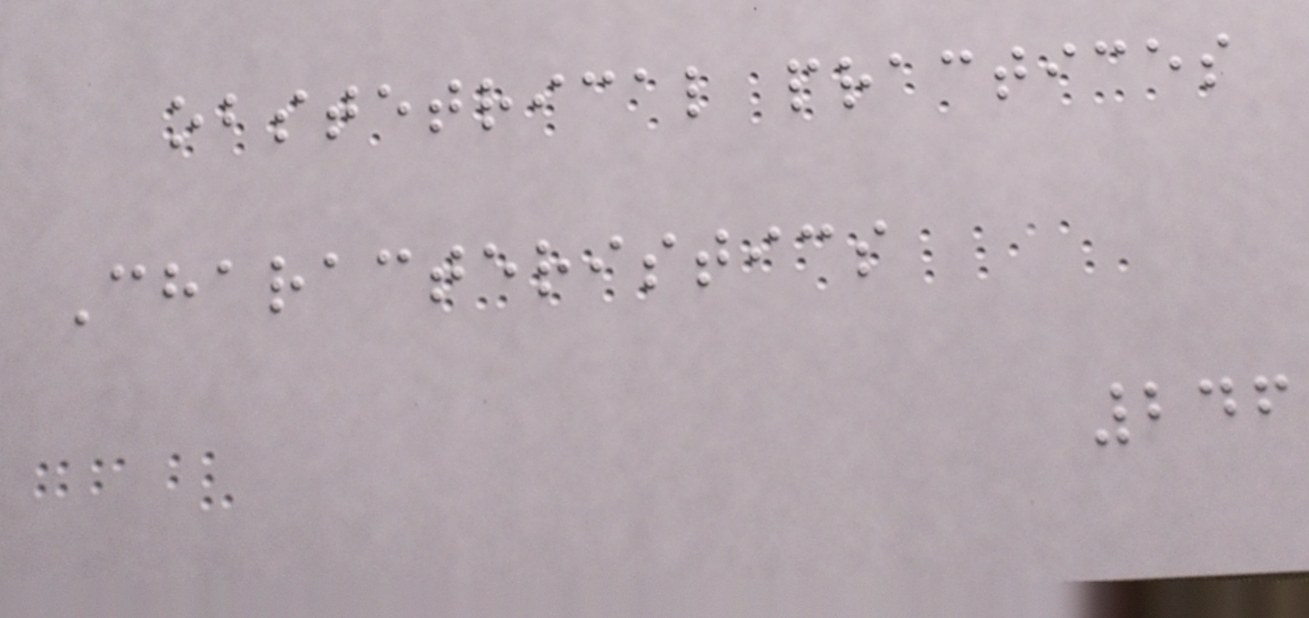obstetrical practices
Characteristics
246
